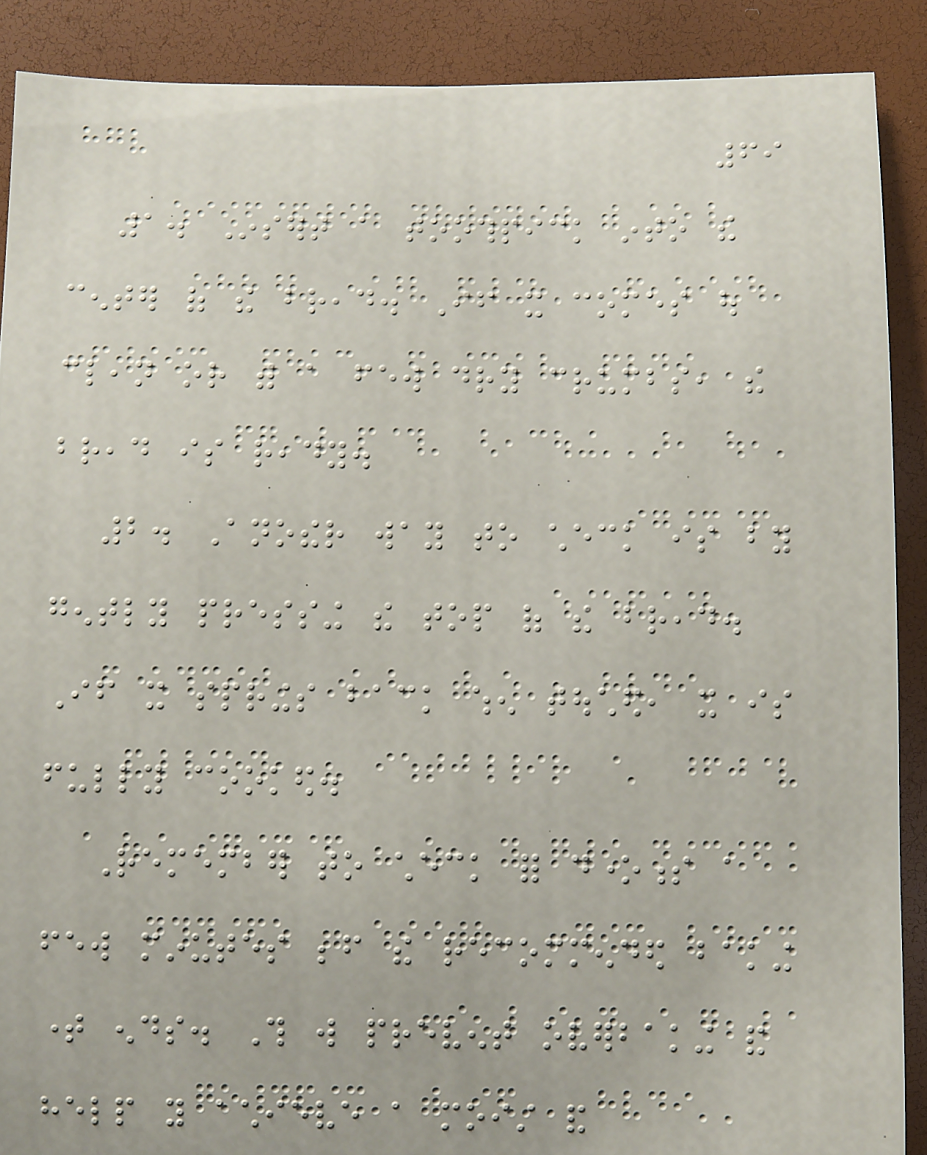69
1. Insert a toothpick into the
center of the bread. If it comes out
clean or with a few dry crumbs, the
bread is ready.
2. Another way to check is by
gently pressing the top of the bread.
If it springs back when touched, it is
fully cooked.
Remember to check for doneness a
few minutes before the recommended baking
time ends. This will prevent overbaking and
help you achieve a moist and
